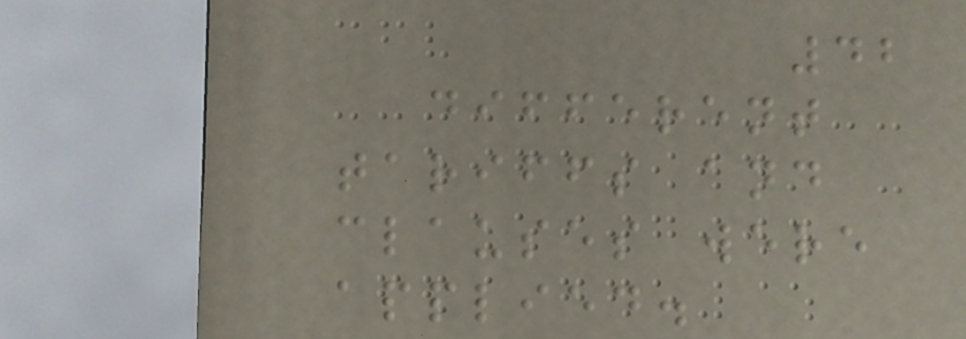42
different
tariffs and
clauses were
applied.
